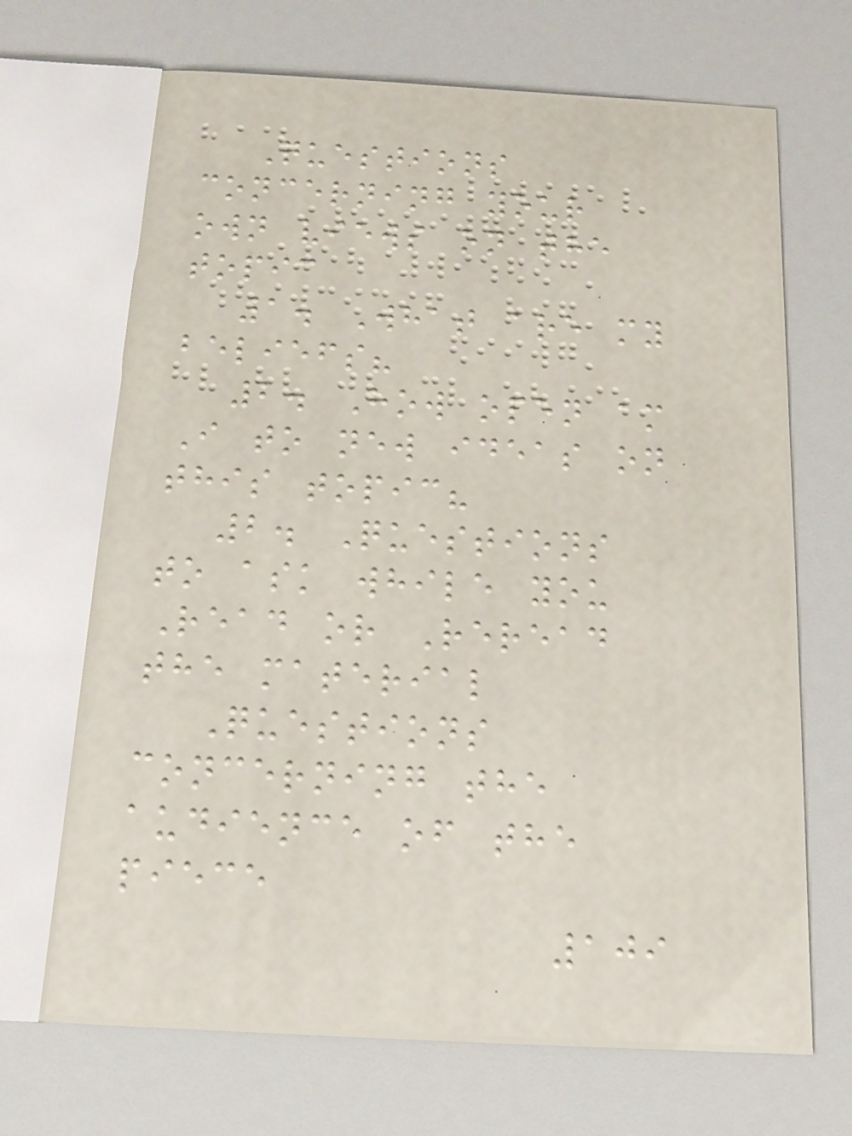Questions
concerning your
own views on the
topic
1. What are my
beliefs?
2. How open am
I to new ideas on
this topic?
2. Questions
to ask while you
Read or Reread
the material
Questions
concerning the
audience of the
piece
109
